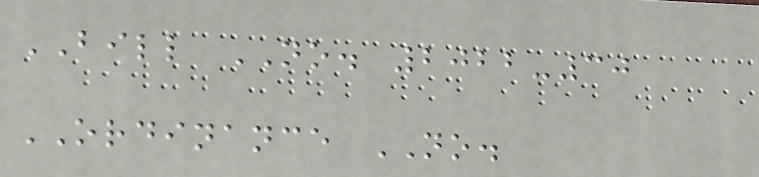BILL NO. 2022-30
ORDINANCE NO.
